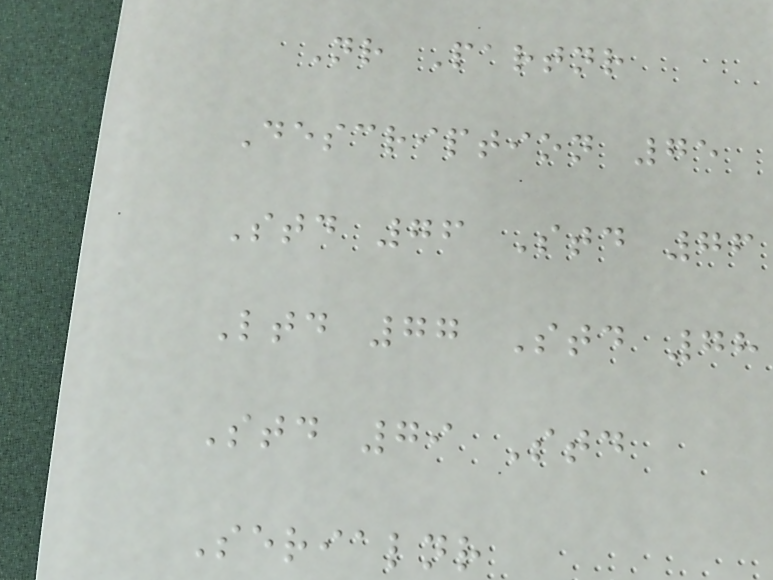Nr Partnr
Description 75
Std 76 Std 76
Ltd 77 Std 78
Std 79 Std
Serialnr
